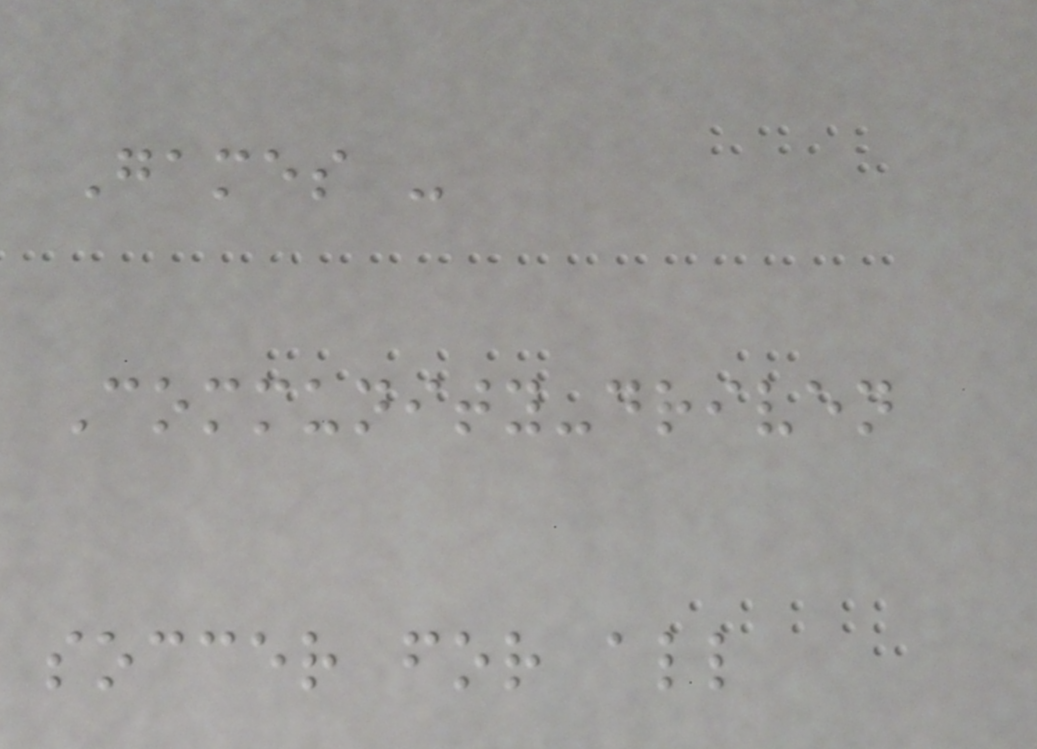Games -
Community-driven
soccer for all
